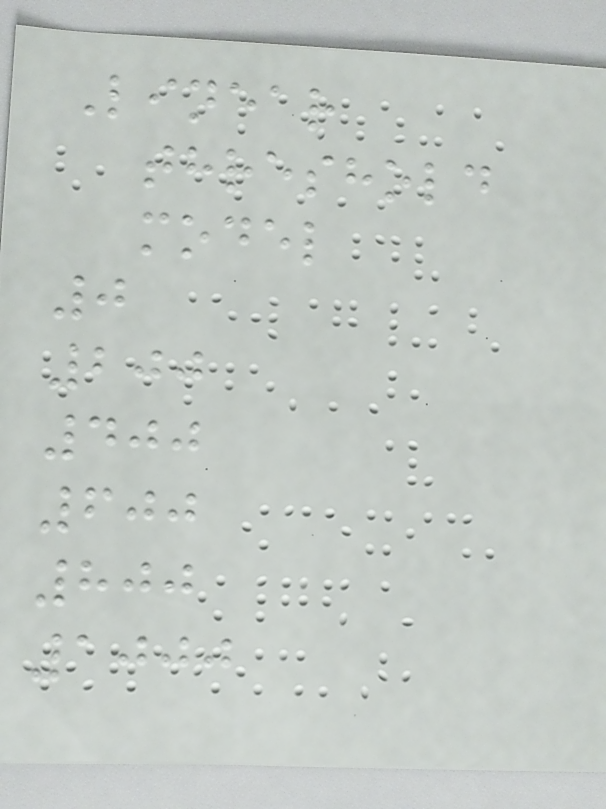Linear
threshold
model
0
200
400
600
800
1000
